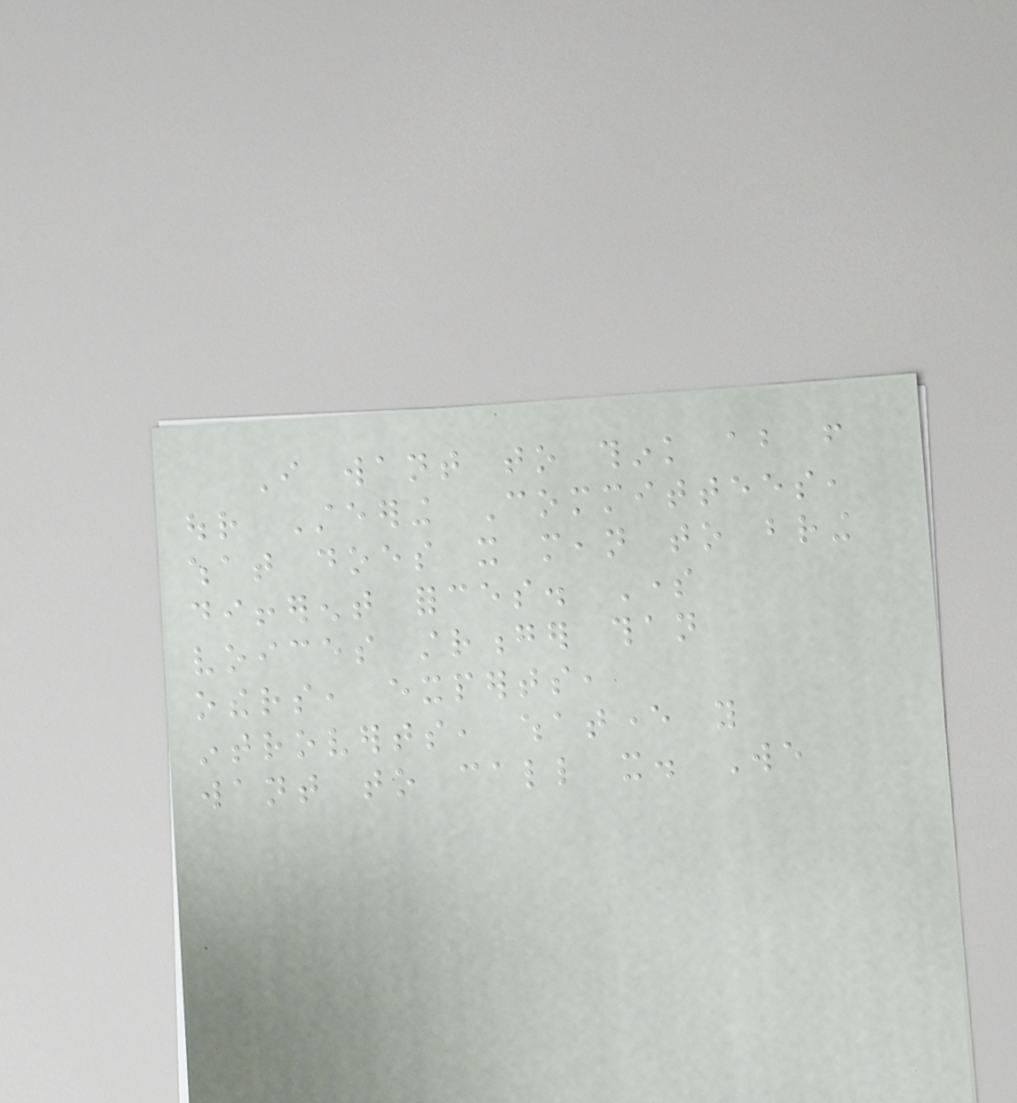I want to think about from
our Steering Committees,
what does it mean to bring
different forces. Some
voices stronger than
others, experts,
introverts, whatever you
want to call it. We
